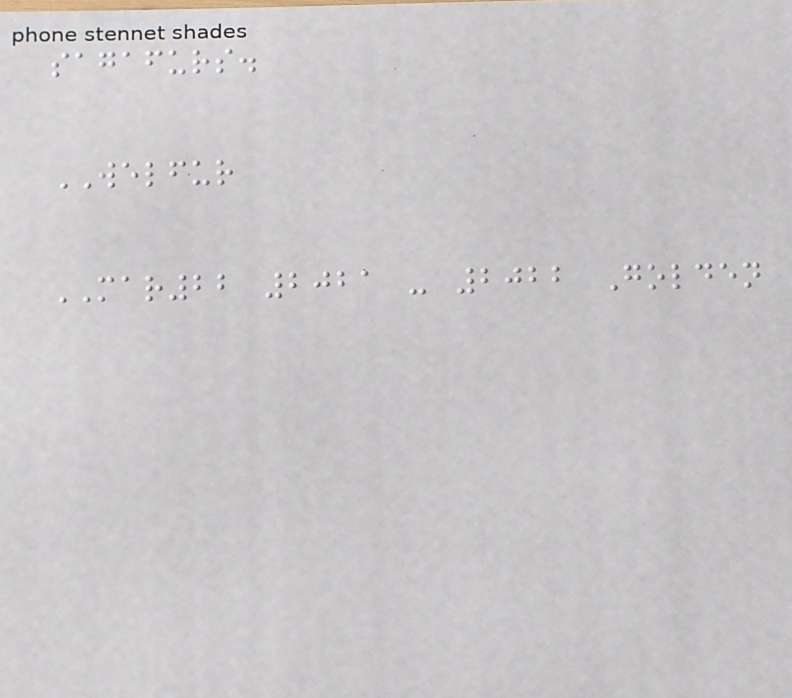sagafurs.
WELFUR
MAR22 2021 - 2022 Golden
